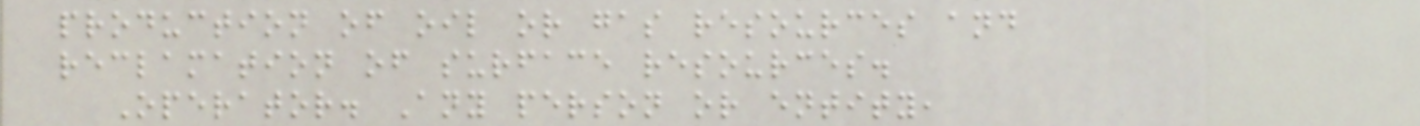production of oil or gas resources and
reclamation of surface resources.
Operator. Any person or entity,
